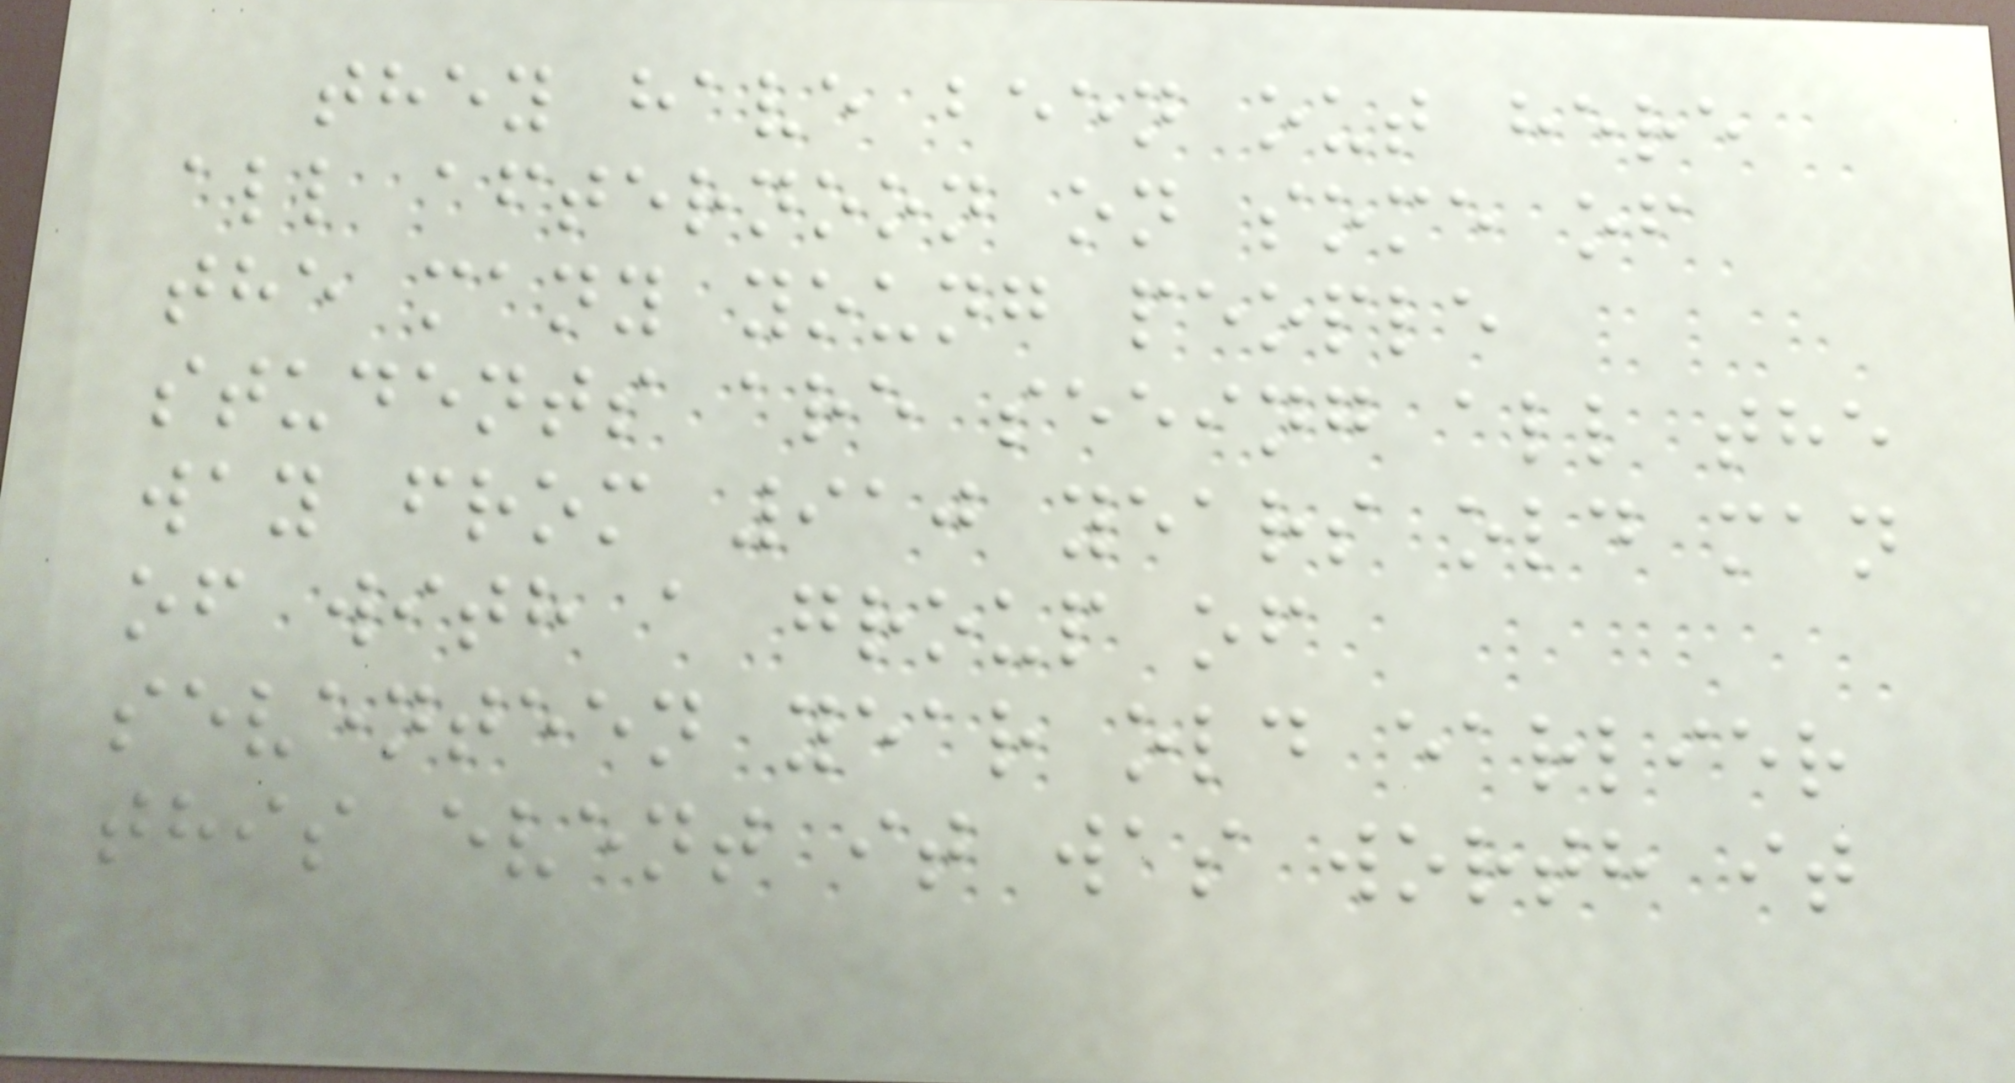they have been out here
all afternoon on some of
the many young people
students are seeing all the
way from 910 years old man
of with a group of
seventeen year old earlier
this event it was worth it
